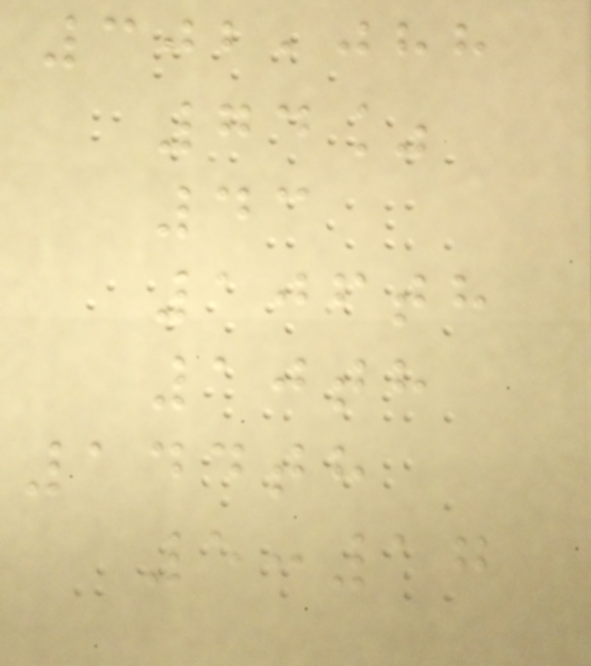302,088
74%
43
106th
10th
144th
5:17
